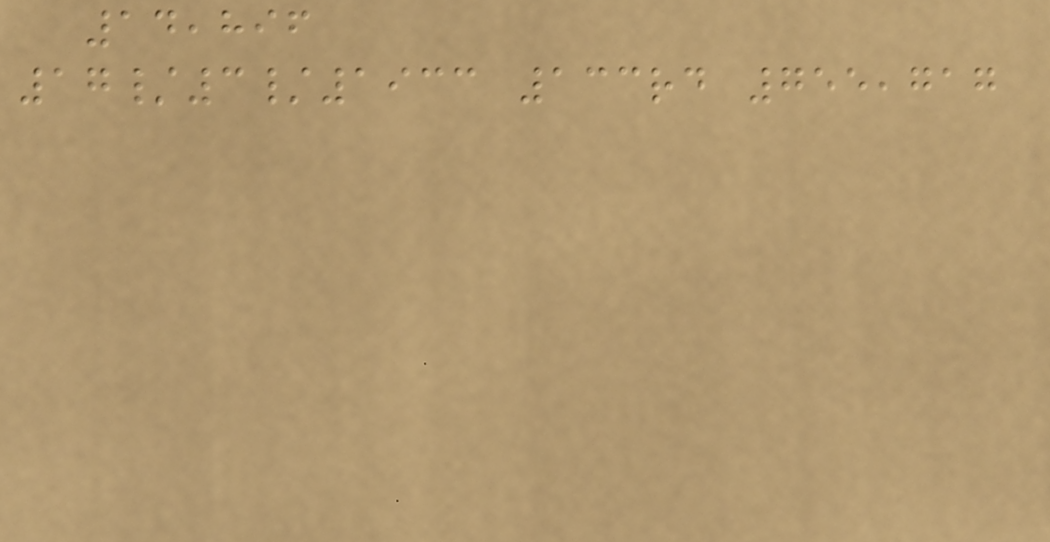14,896
17/3/1933 133rd 755,717
